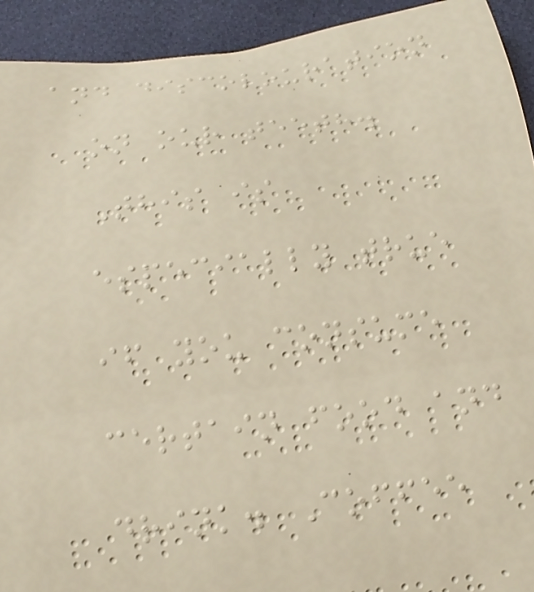and discolouration
on our teeth.
This is
especially true
if you consume
certain food and
drink. Coffee
